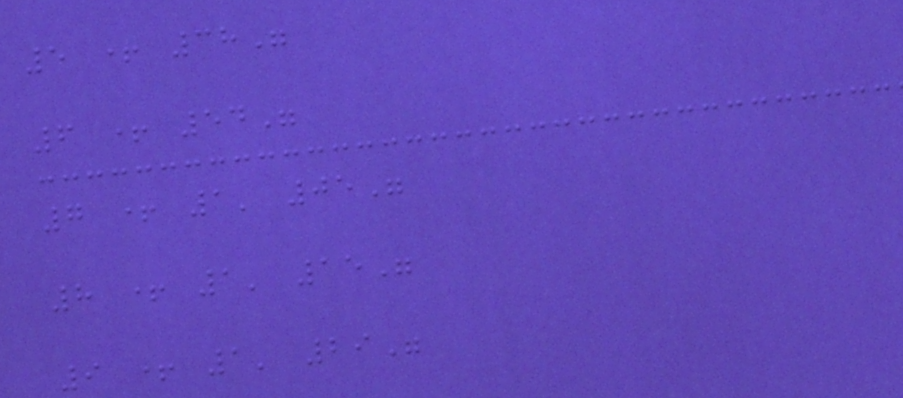5 + 38"
6 + 54"
7 + 1' 05"
8 + 1' 15"
9 + 1' 29"
